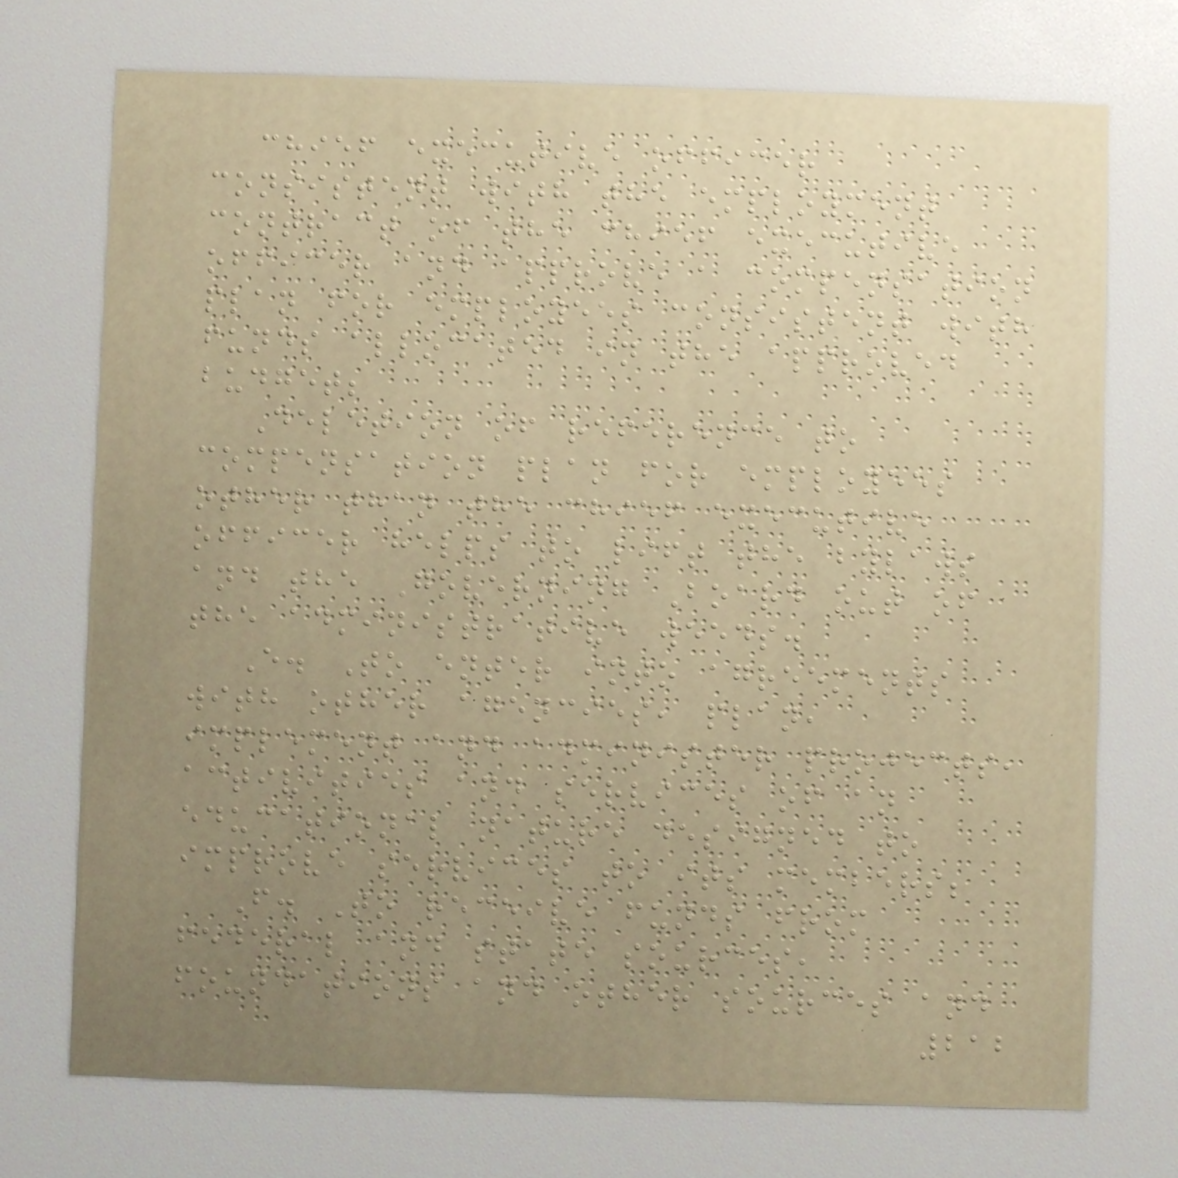chief executive officer
consistent with the employment
contract of the chief executive
officer and approve a compensation
plan for employees consistent with
funds allocated in the approved
budget;
Deletion of reference to
compensation plan for employees
other than the chief executive
officer helps to lift the bylaws
and the Governing Board out of
the administrative weeds.
E. To enter into agreements
with other agencies, plan,
implement and administer projects,
activities and services of an
educational nature designed to
improve services to its members;
F. To receive funds from
federal and state sources,
foundations and other sources and
212
